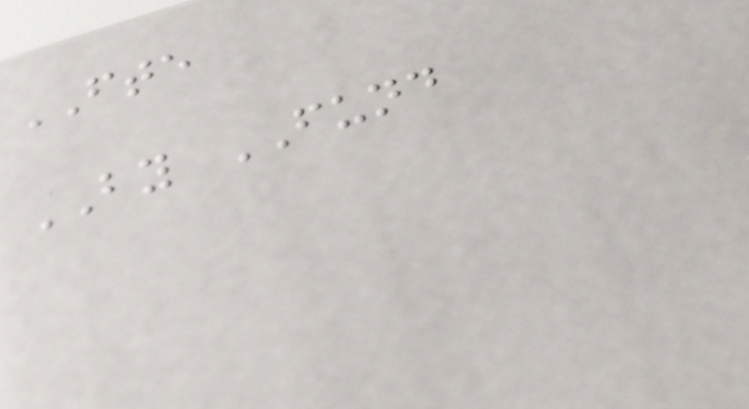FTE
BY FUND
